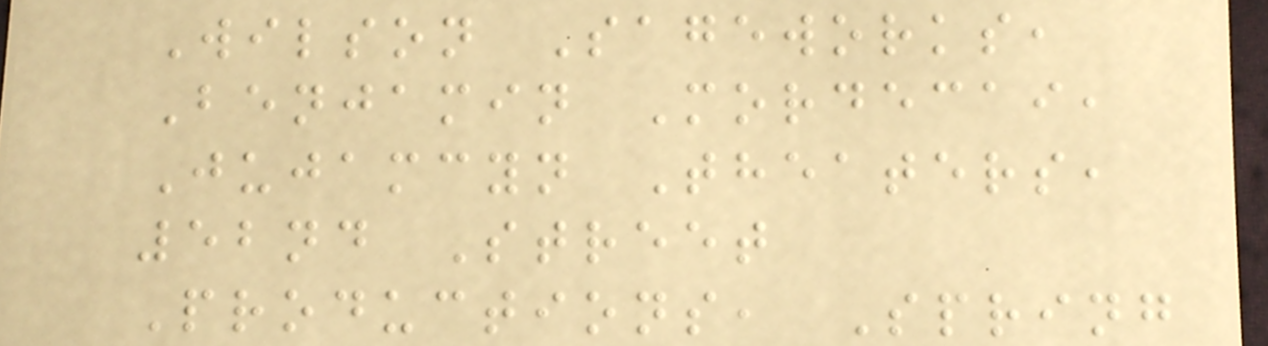Wilson Sageworks,
Benjamin Mordecai,
Jujamcyn Theaters,
52nd Street
Productions, Spring
